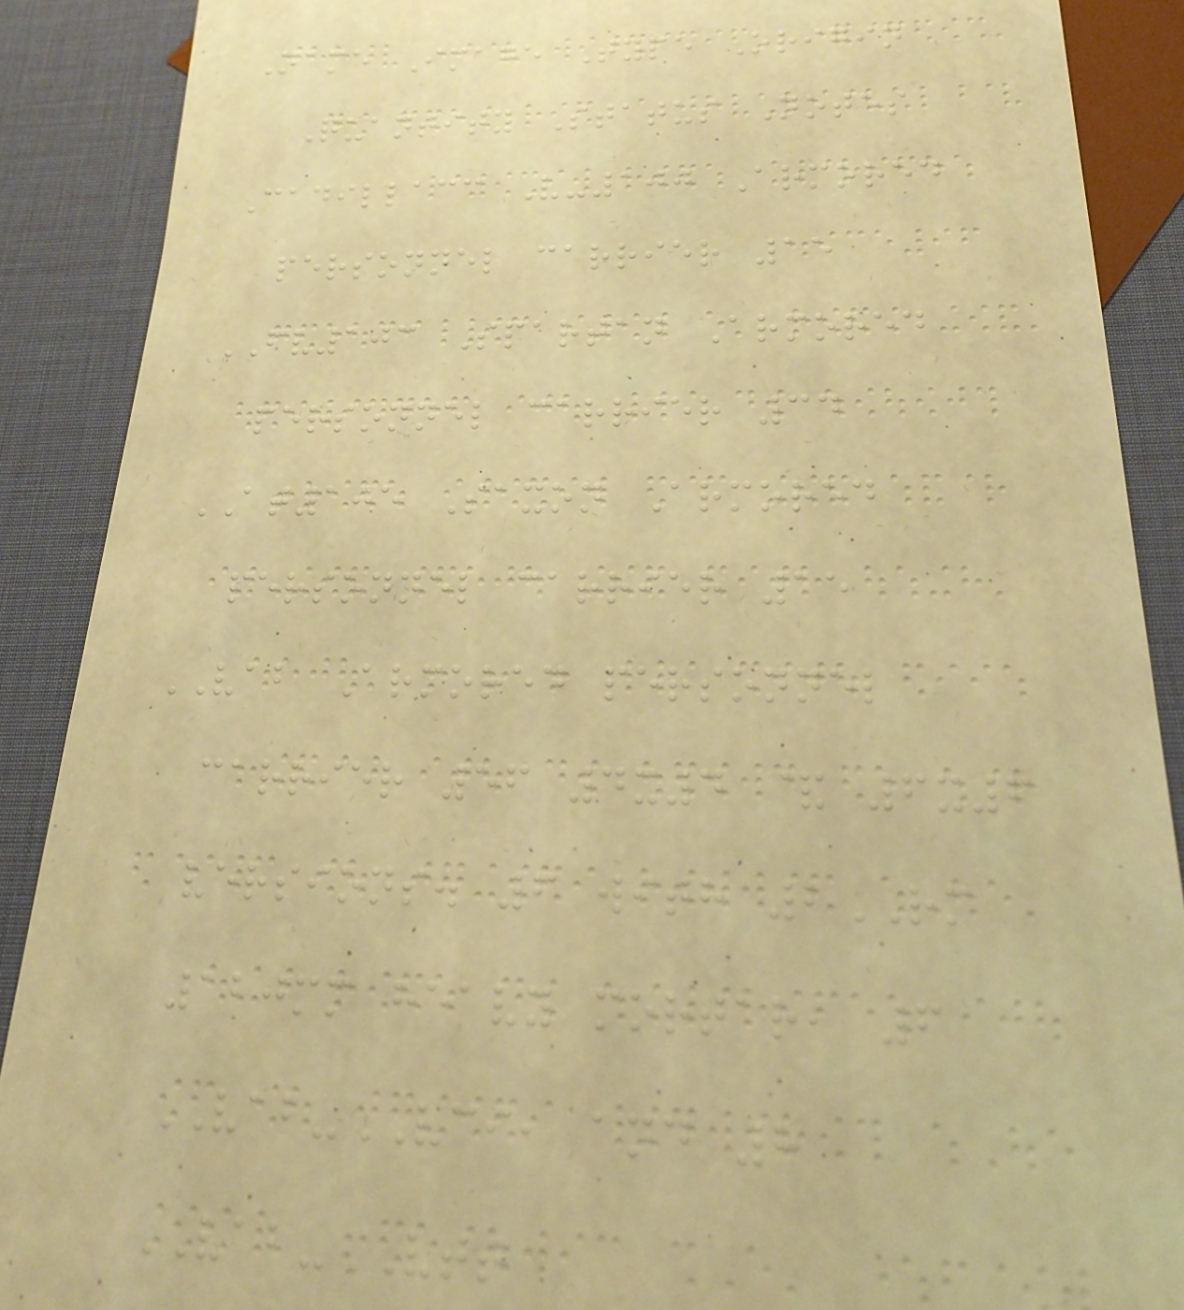Name Image Type Origin
Quantity Status Notes
Cadillacc V-100 Armored
personnel carrier 15
FV103 Spartan Armored
personnel carrier 34
AT105 Saxon Armored
personnel carrier 15
VAB Armored personnel
carrier 56 4x4 & 6x6
versions. 6 with 2RM
120mm heavy mortar, 6
VAB-VCI, and 8
VAB-VTT
